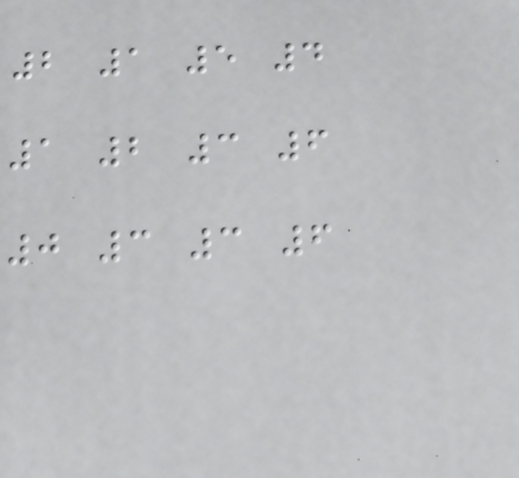2 1 5 4
1 2 3 6
0 3 3 6
